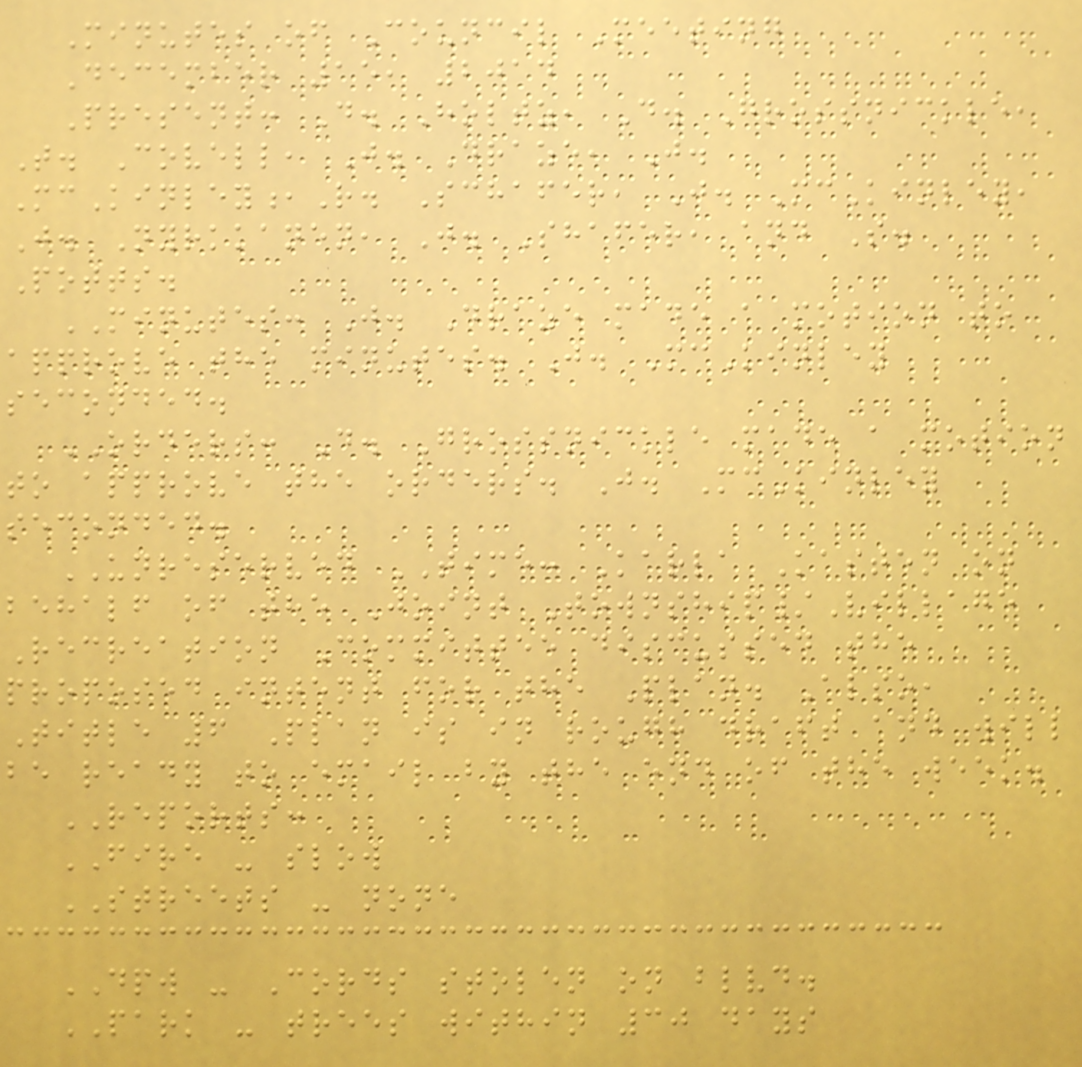Minutes of Council Meeting
December 15, 2014
Present: D. Holtz, D. Grossnickle,
T. Covell, J. Draze, J.
McKinley,R. Schafer, J. McKinley,
J. Nyrkkanen, J. Shafer, and S.
Potts.
MINUTES: J. Draze made a motion to
approve the minutes. J. McKinley
seconded.
ORDERS: D. Grossnickle made a motion
to approve the orders. J. McKinley
seconded.
UNRESERVED TIME: Karla Kasten on
behalf of the Joint Township/Village
Recreation Committee discussed the
proposed intent for the Plan. Also,
Title 6 Plan is in rough draft and will
be ready to email by the end of the week.
REPORTS:
FIRE - slow
STREETS - none
DPW - Cords stolen on blvd.
PARK - trees within 30 days
